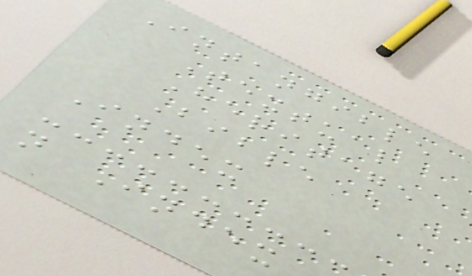Intangible
Textual
Heritage
Bible
Index
n Index
